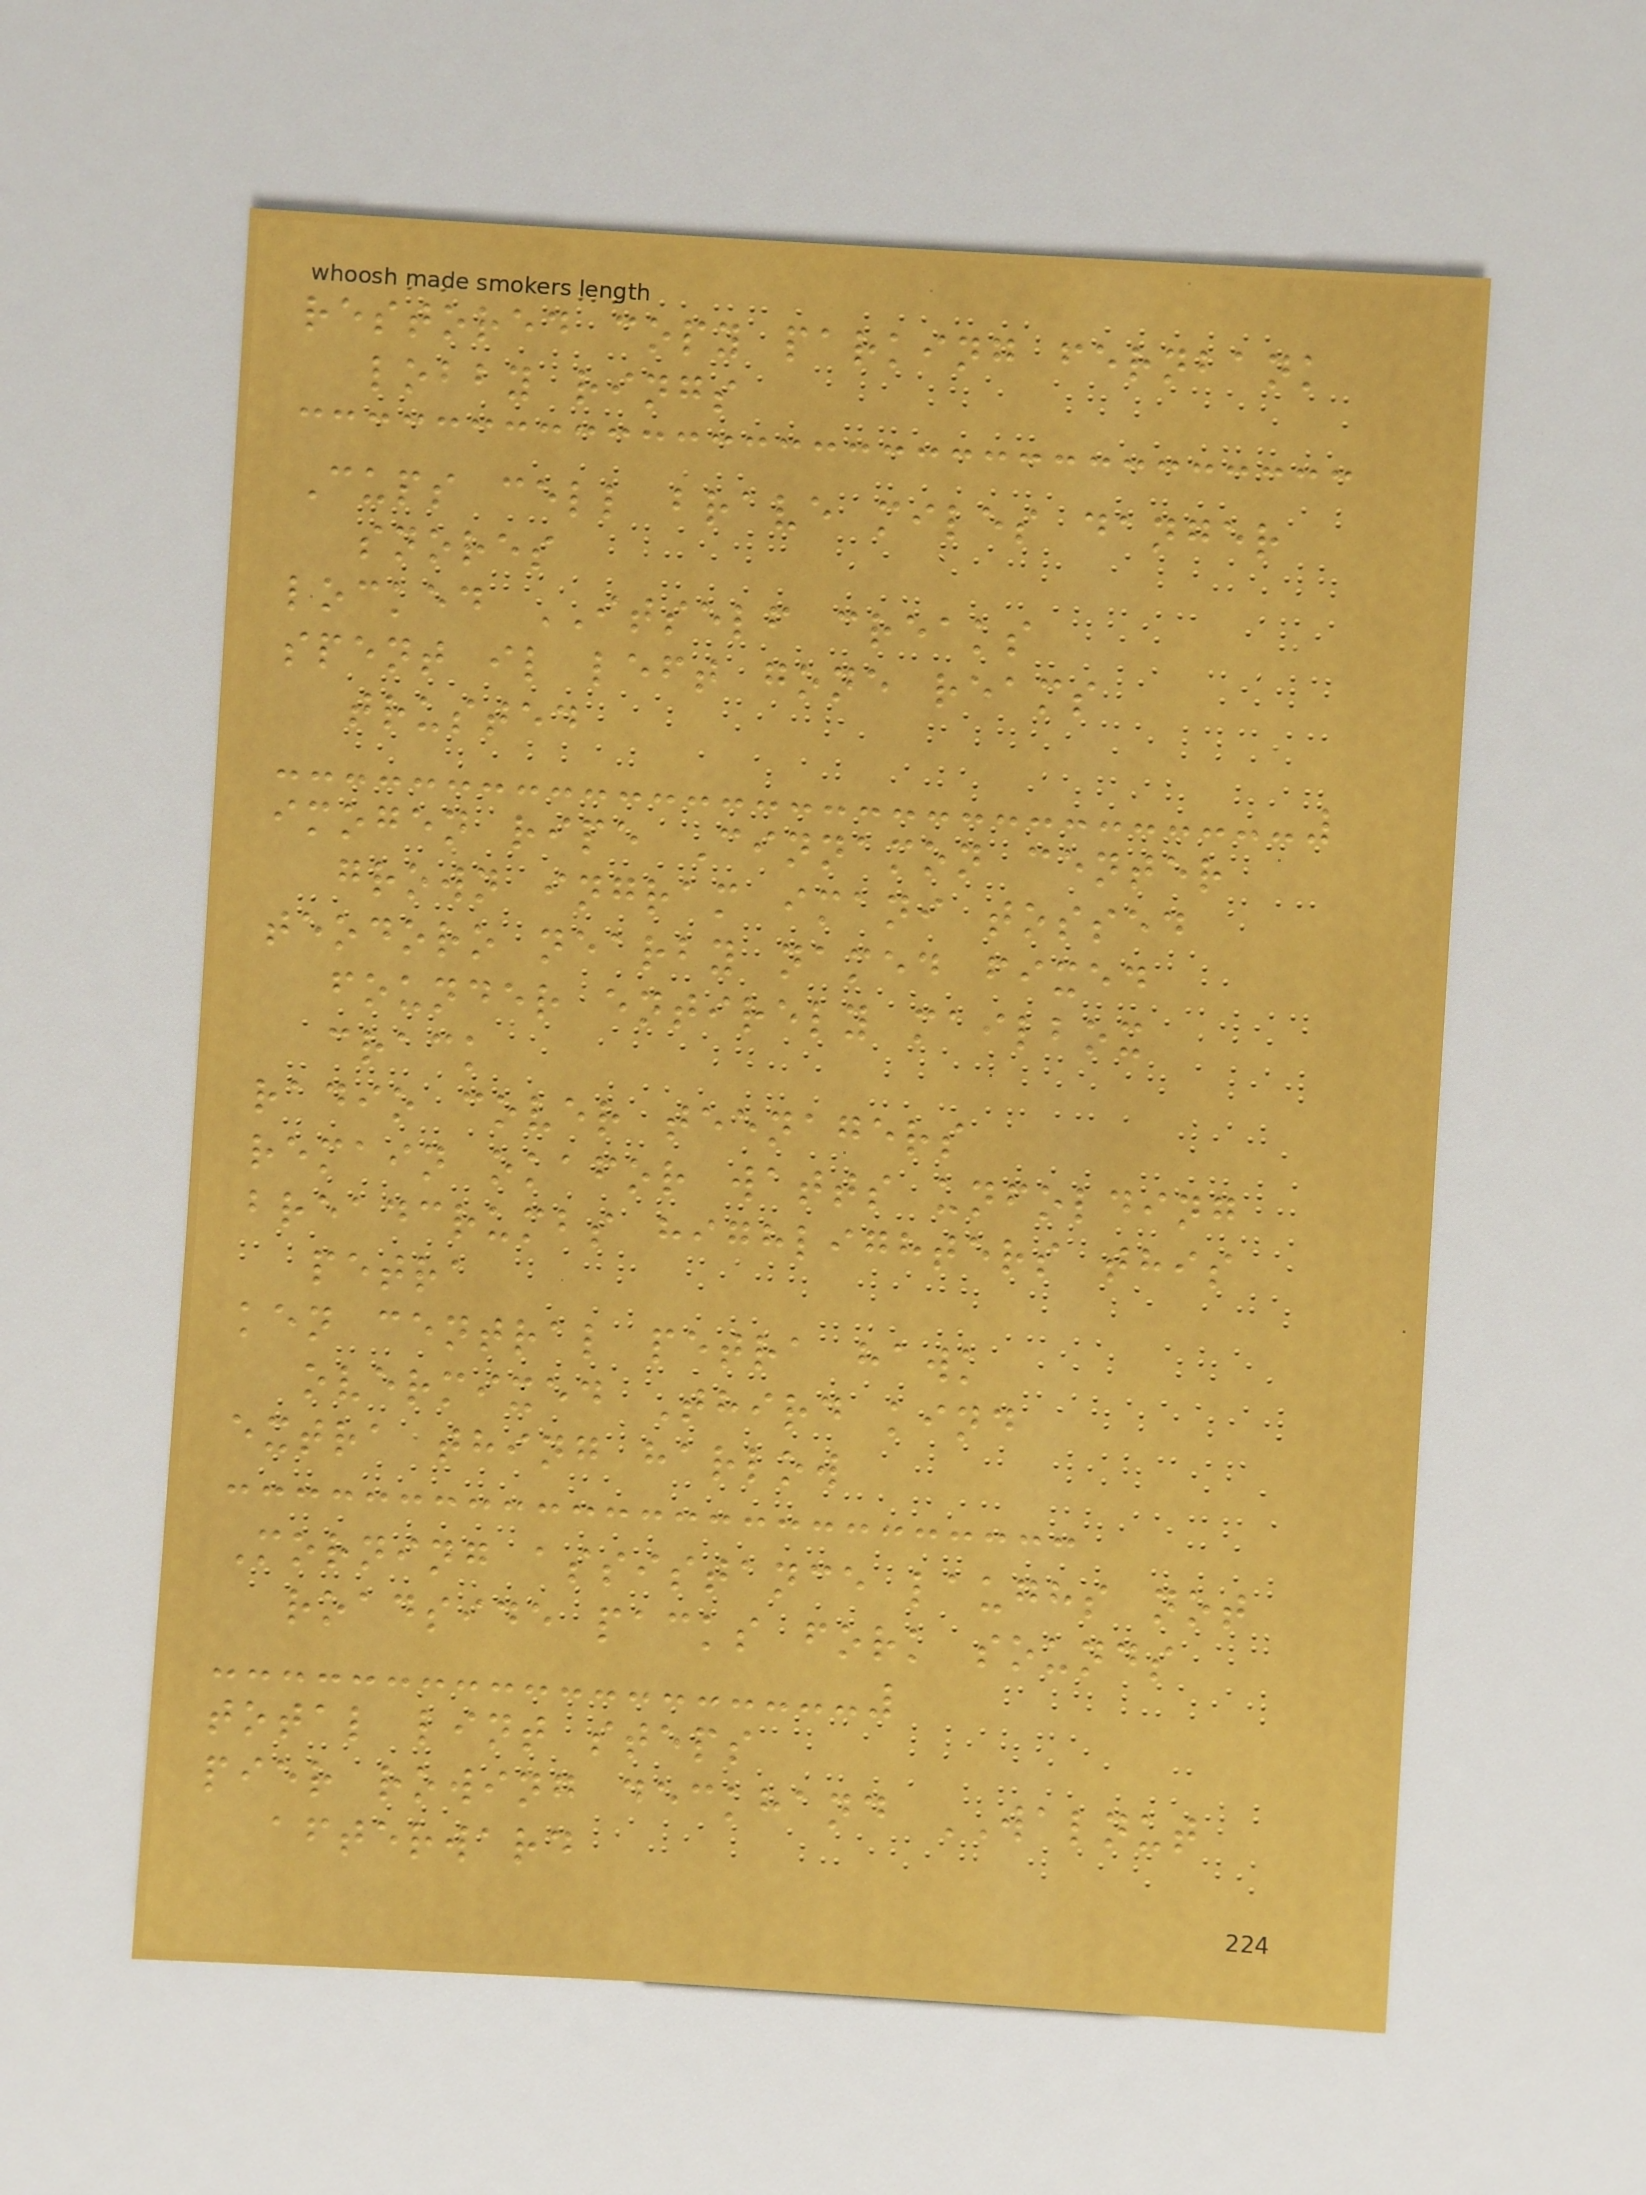restored copy parking fernbank
lobby rings
Cups cell brave miles danger
snores
locked ITSELF creaks
spent il left gone reams
trusted
imogen ripe Cinnamon center
grown ingram imani tossed
teodoro nearby named fixed
founder entirely mailbox
crack
radio cover teenagers
remain okafor watts unfolding
breadcrumbs highlighters this
petra
ken central petra hawk
overmixed Third kind
extra thing harlow
Morning assistance laughs not
roadside packs fork sounds
total lint steps
pier rowing deckhand WALNUT
afterward
